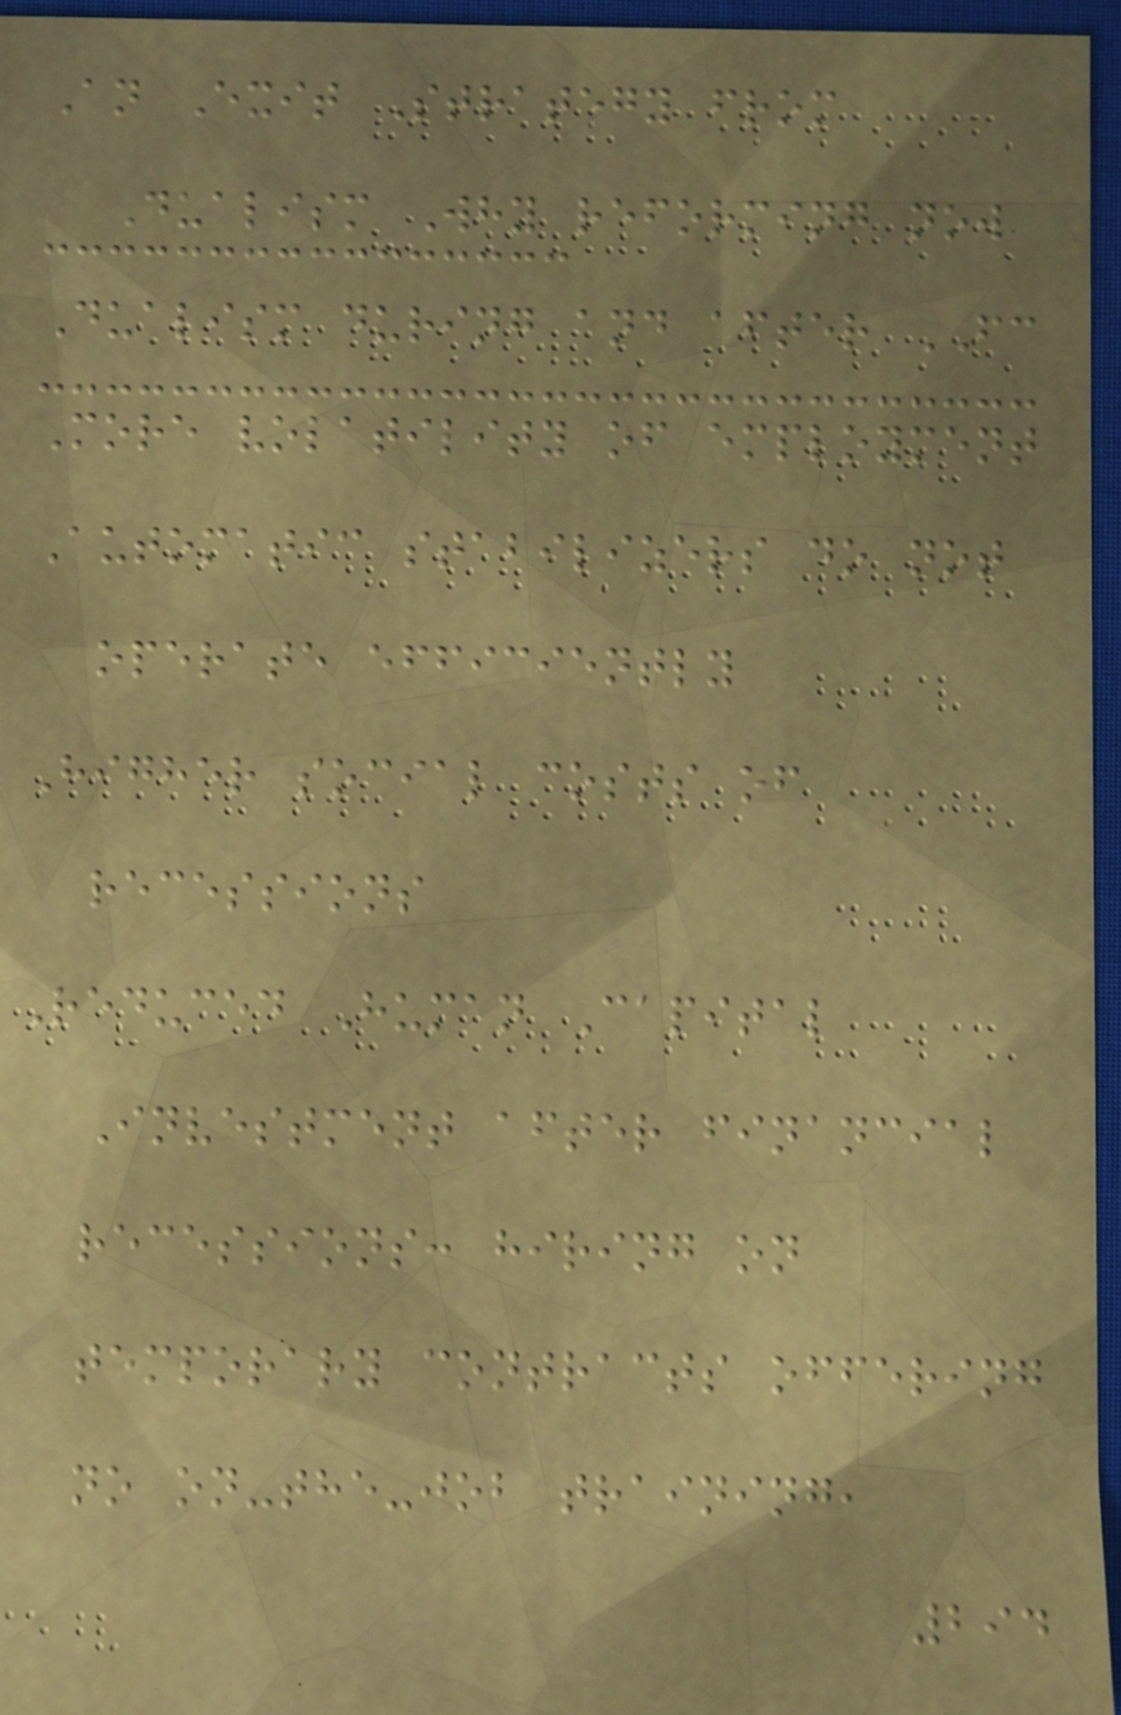An Exit Strategy from
Dualism Why reforming now
Dualism during and after FC
More volatility of employment
Automatic stabilizers do not
operate efficiently
Higher social costs of
recessions
Reduced Human Capital
Investment after financial
recessions: hiring on
temporary contracts offering
no on-the-job training,
294
